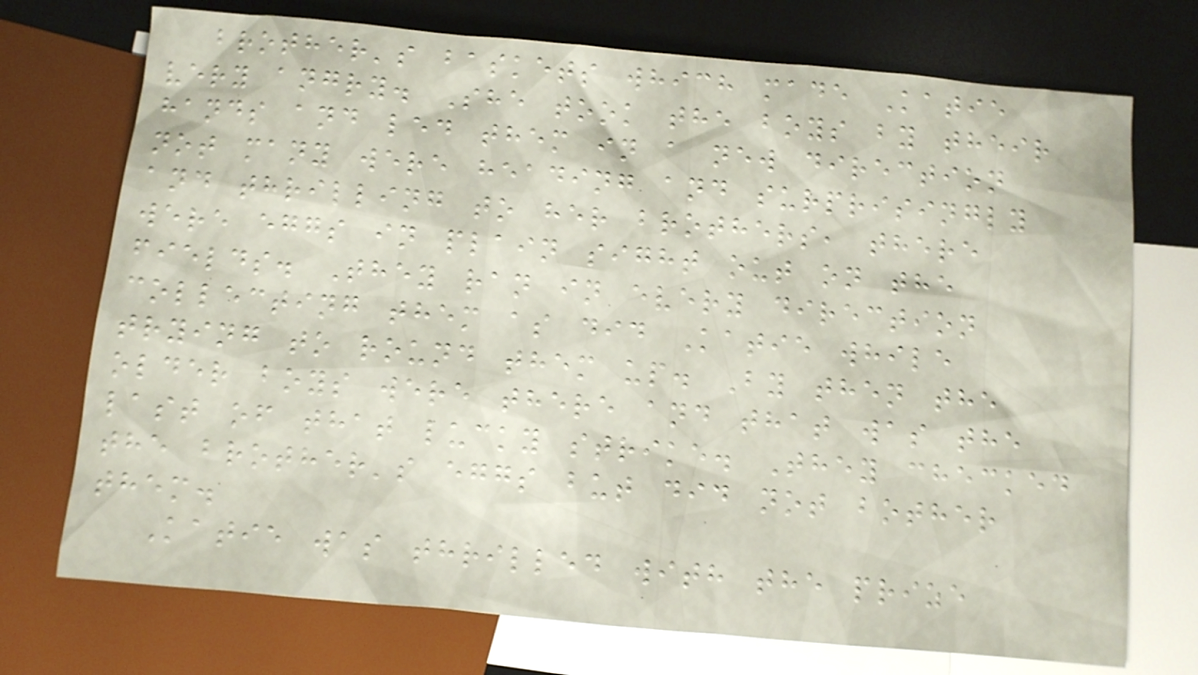brother's baskets which made Katie
very angry. She took the boys by their
hands and led them in a new direction
not many were heading and surprisingly
and thrilling to her brothers, there
were eggs in plain sight out on the
fields. They ran in every direction
collecting them as did Katie while
trying to round them up. By then the
older boys were there and that was the
last of that lucky strike. They checked
the brother's eggs but did not bother
them.
Katie was thrilled with the prize
